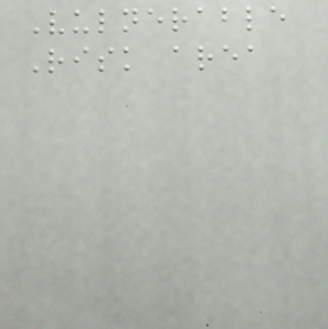Vulnerable
Risk area
